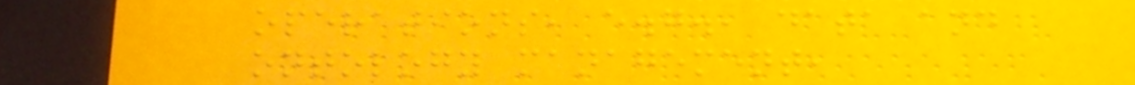operations, e.g., data and
ontology management,
